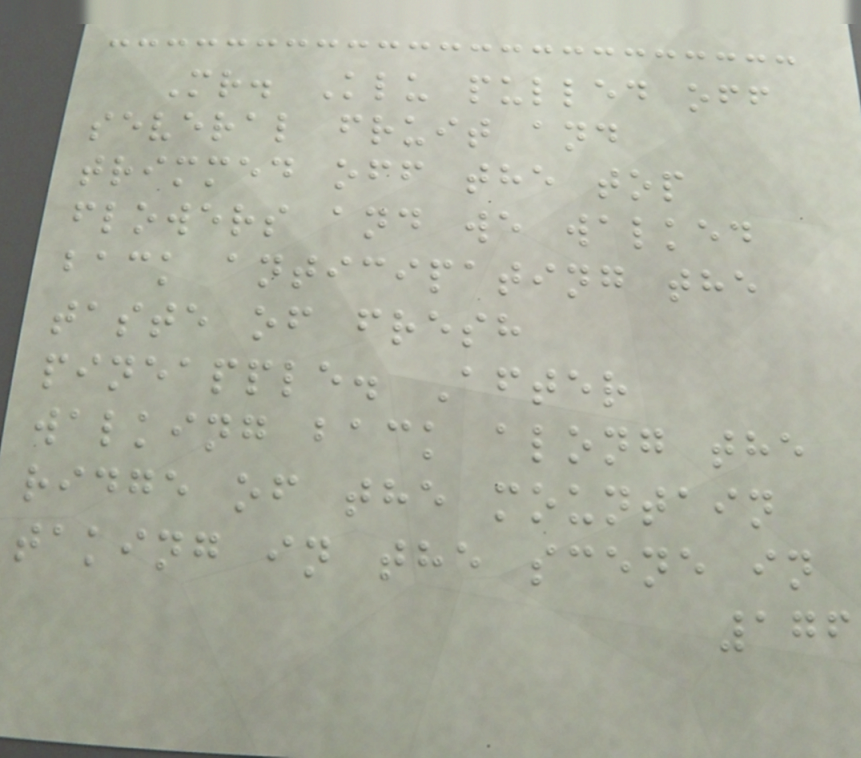Mr. Klu pulled off
several fruit and
trimmed off the top
flowers and we walked
back anticipating the
taste of fresh
pineapple. After
walking back along the
ridge of the mountain
taking in the scene in
176
